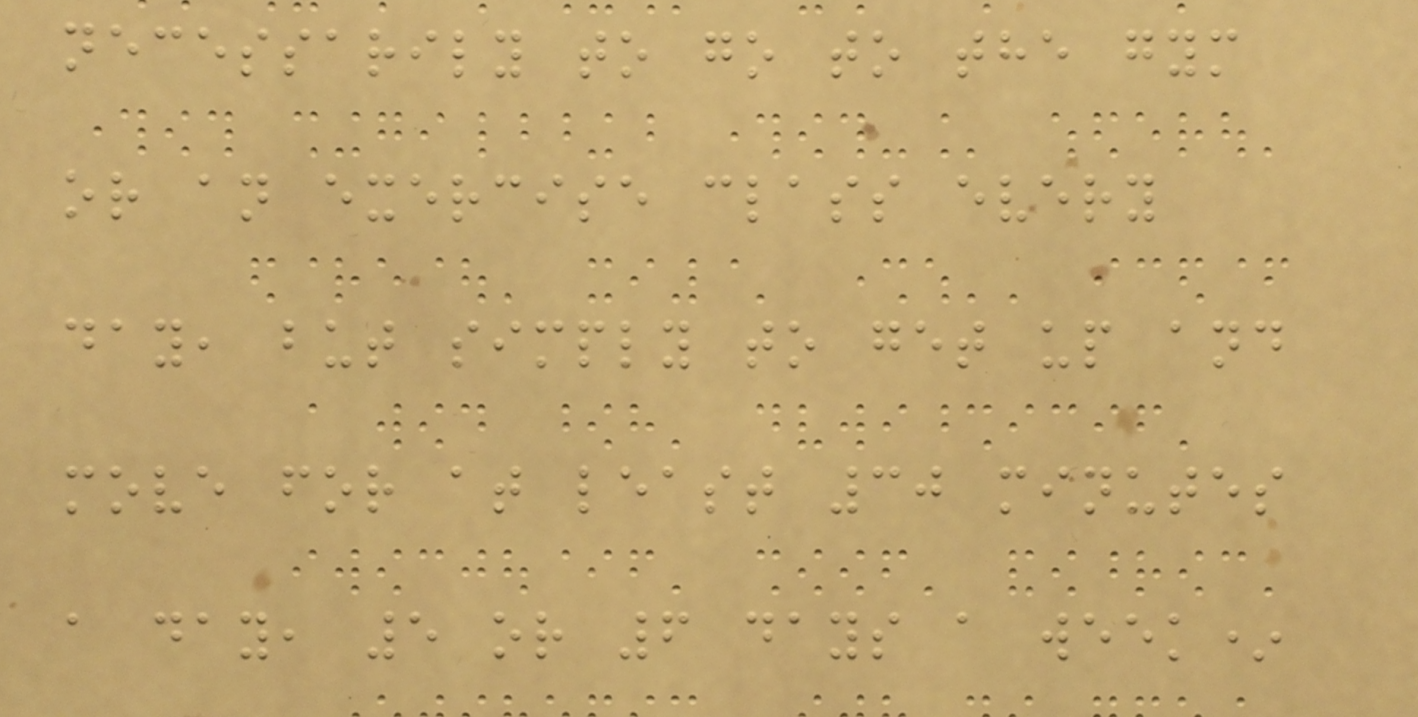necessarily to go to the gym
or an exercise class every
day, but simply to get up and
move for at least 30 minutes
a day, 5 or 6 days a week*
